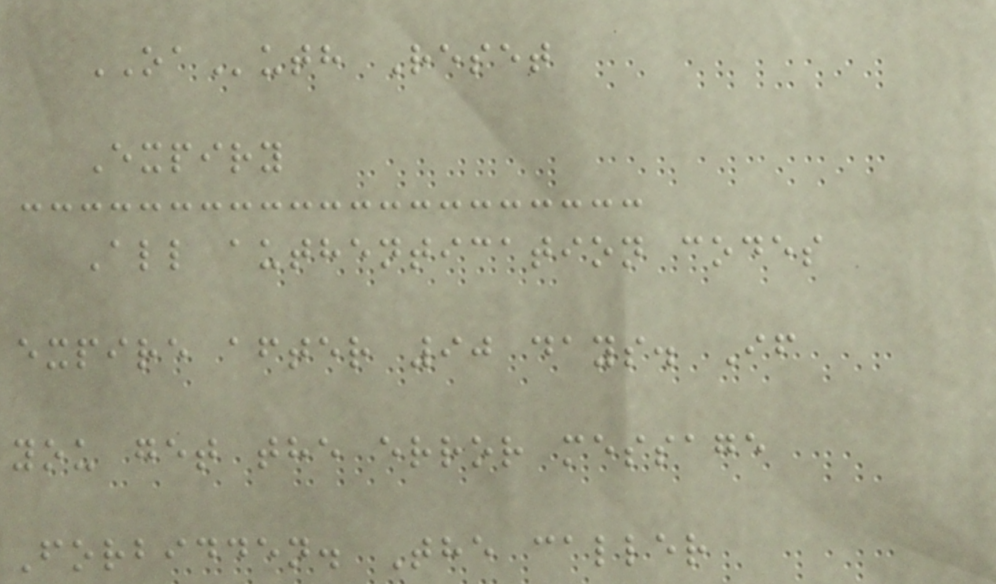OAuth Reset
Expiry
All authentication codes
expire after 90 days. If
you get the error message
Forbidden. The caller
